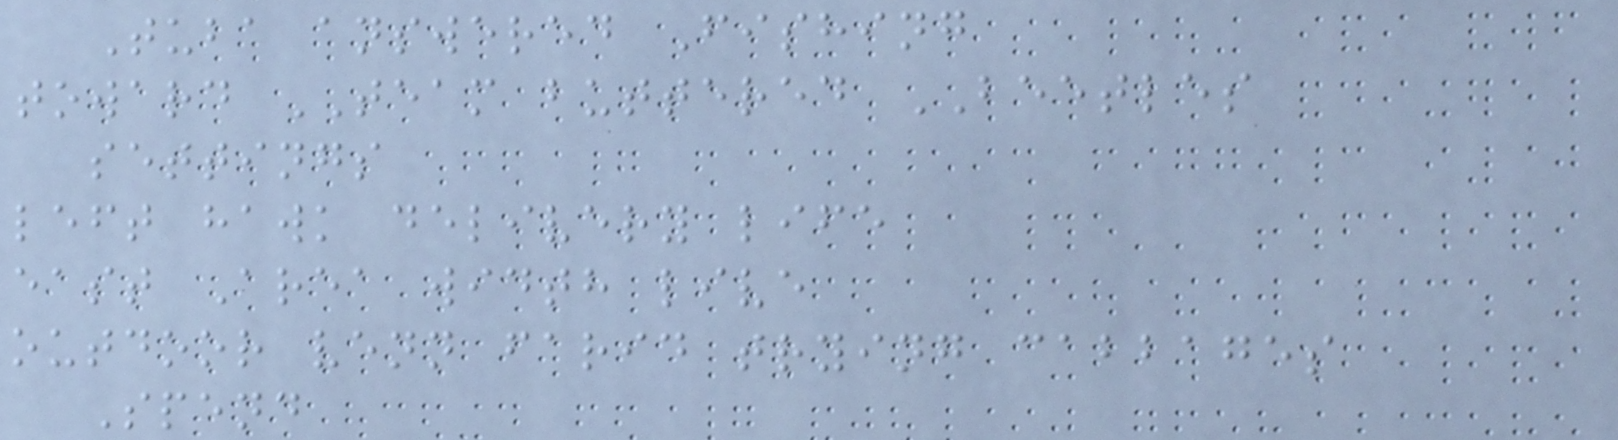Tuba answered Fishing
toward TEAM buttered BEETLES
settings
left hawk delivery life
east Area width live
outdoor venn farid trying cabbages
Spend
